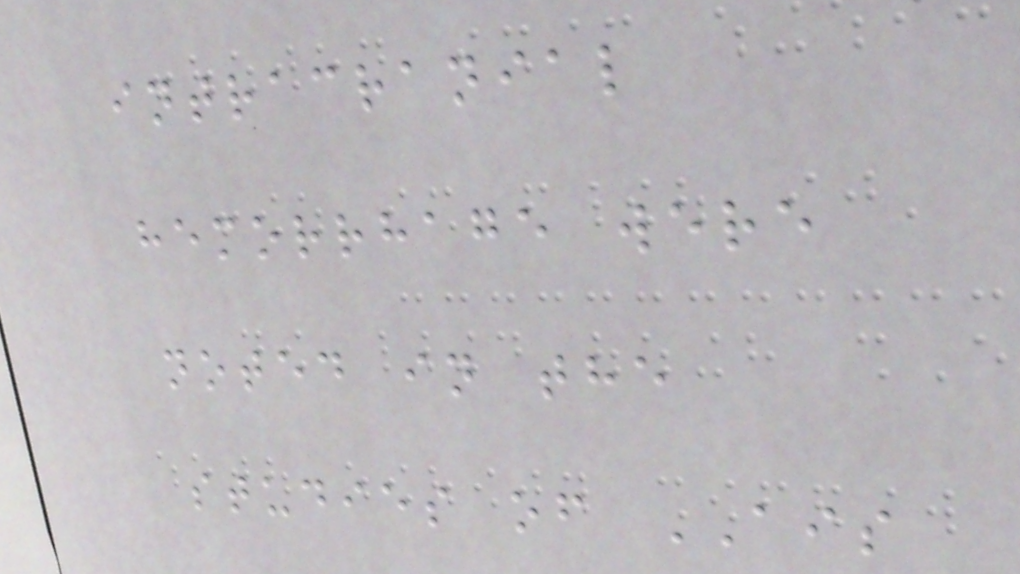intracranial
hemorrhage were
noted in the
studies of AIS
